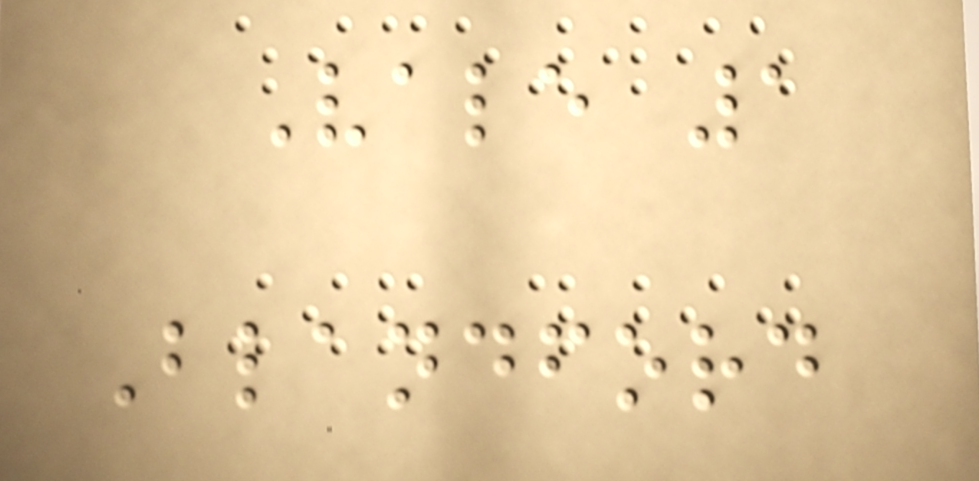Vale 1
Blandford
